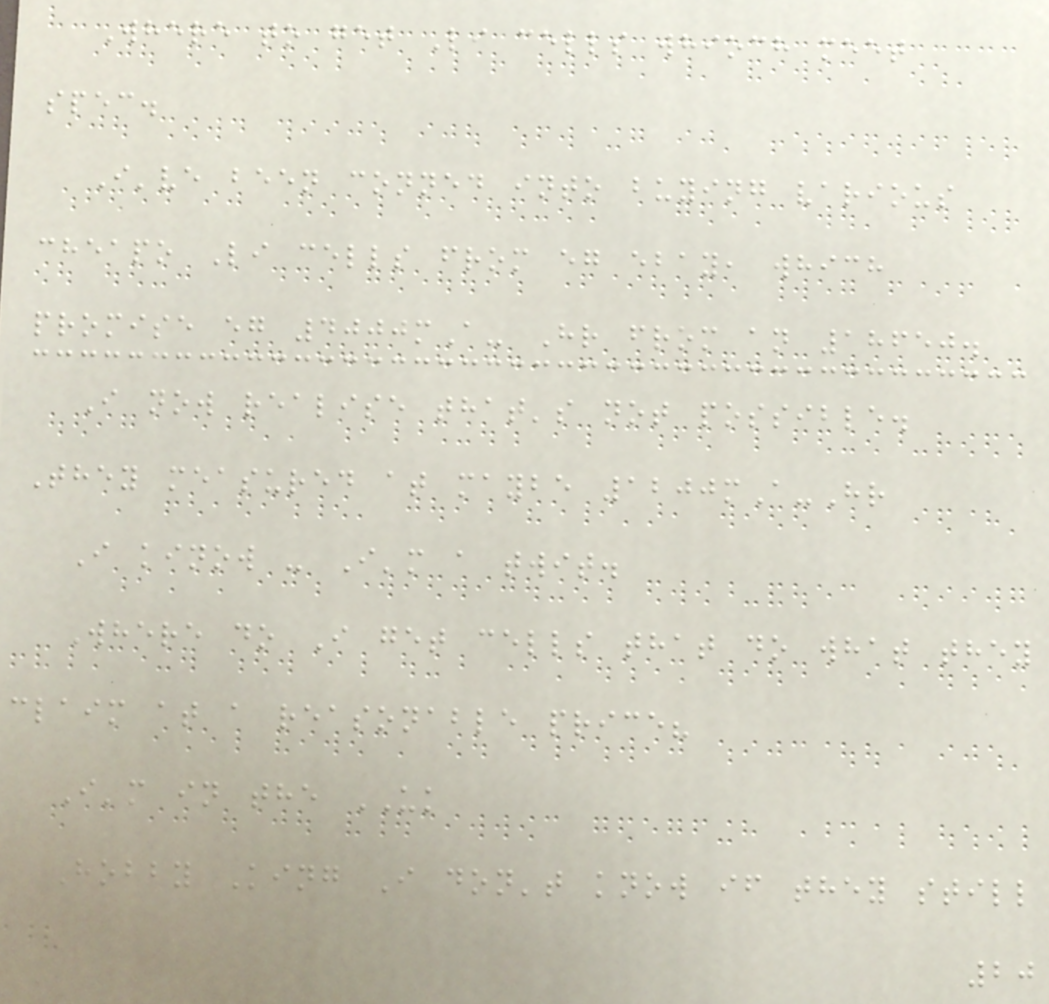Where to get Li cells whioch meet
spec.
I've been conned into buying various
cheapo Li cells from eg ebay, which
promise eg 4000mA- Hr from an 18650.
I now realise that's not possible.
They measured at maybe 1200mA-Hr
I kinow - I'm a twit.
Where do I get cells that do what they
claim at a reasonable price?
I'm in the UK
Hobby King I don't know if they still
20
